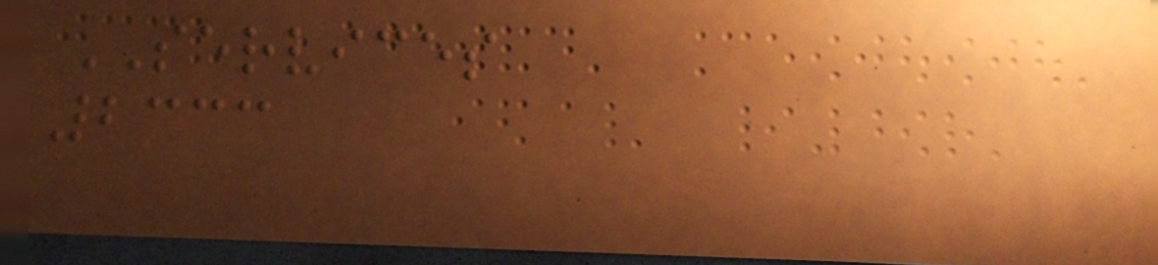SERVICES
2333
